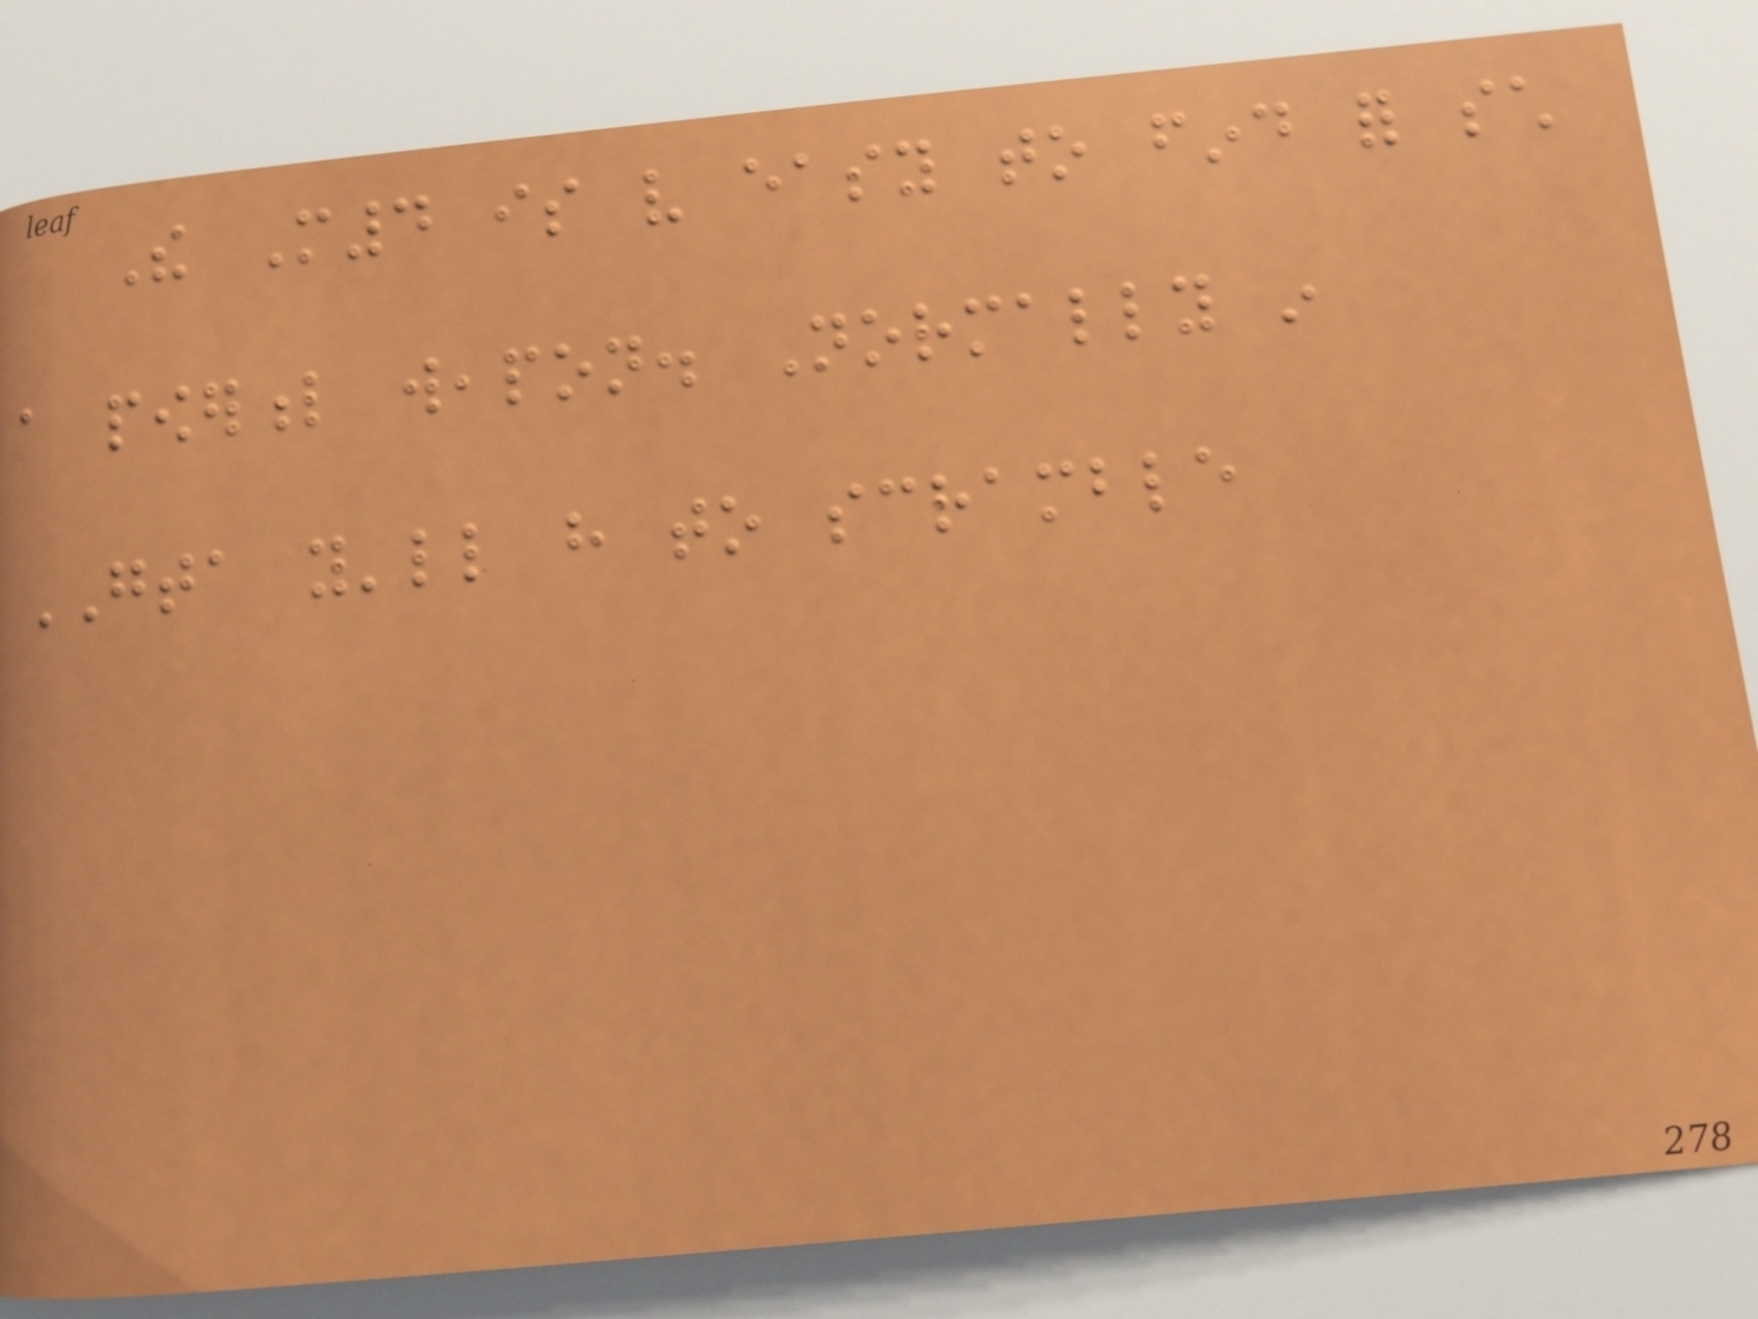The M4 is very easy to find for such
a powerful weapon. Normally in
GTA you'll have to scramble
